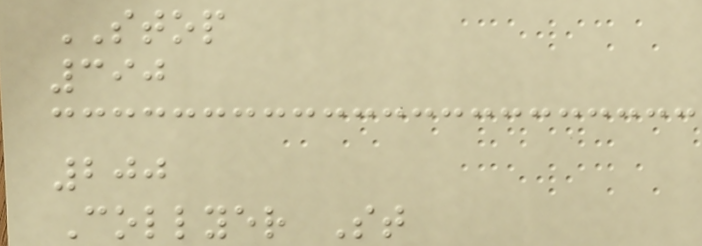STOP
390
200
Collyer St
